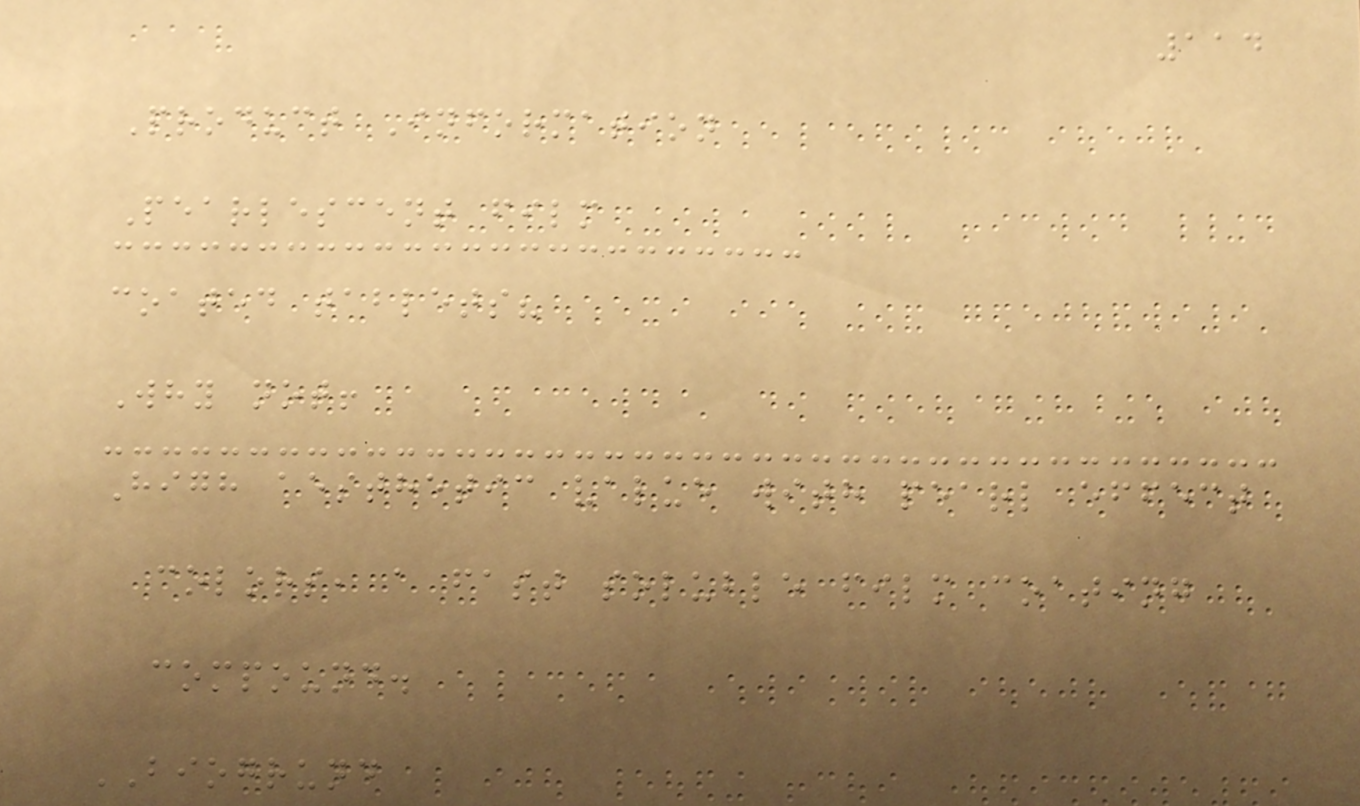114
Product Information
Pearlescent film
coated tablets?
Why not!
High aesthetic value with pearl effect
colors, a fast soluble film coating
compound.
BIOGRUND
